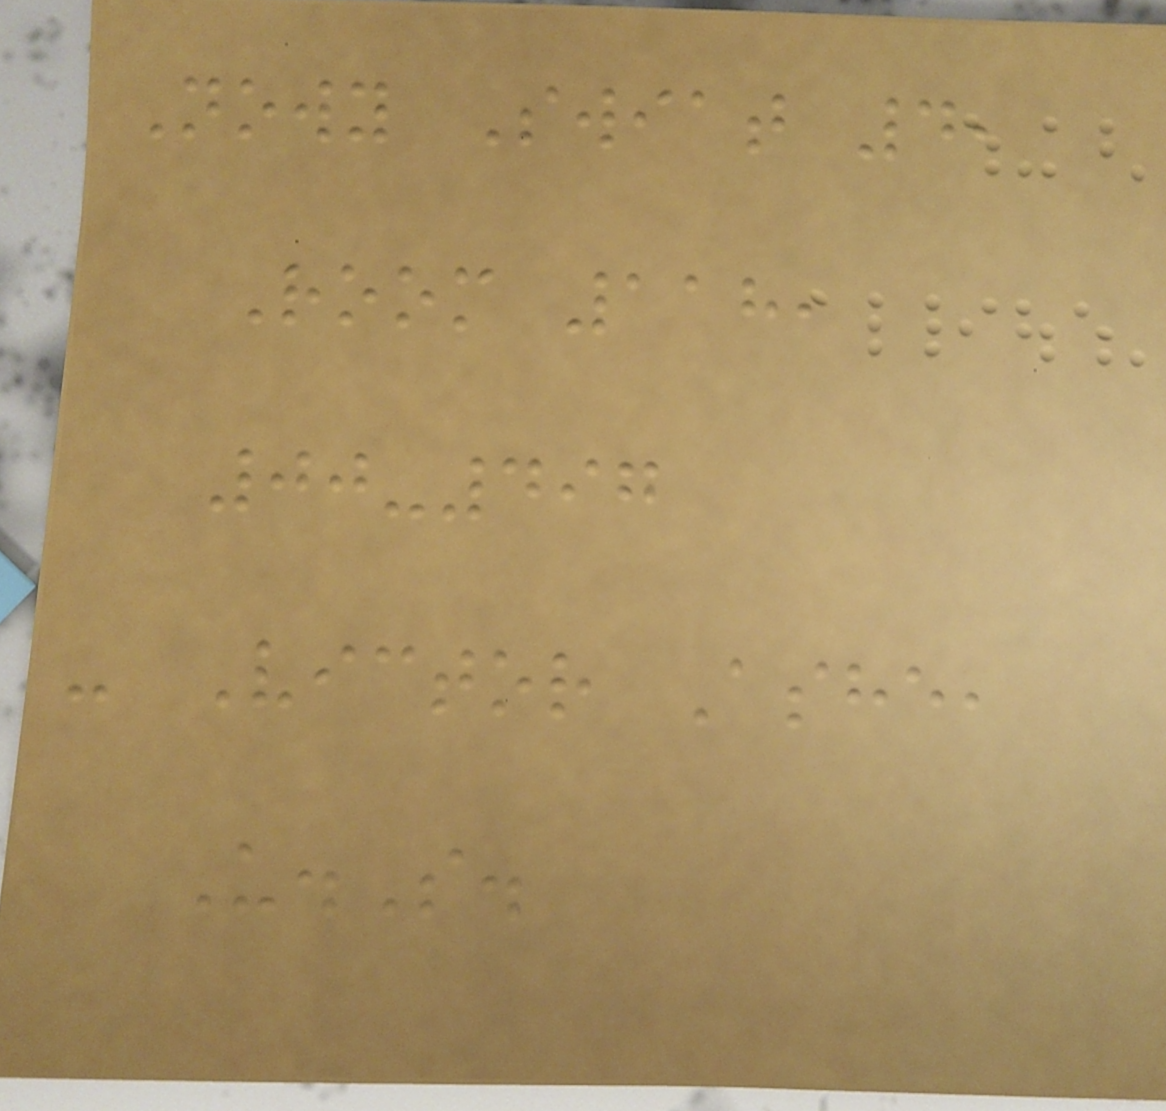Nowy Swiat 4,
Room 118,
00-497
- Victor Ashe,
U.S.
